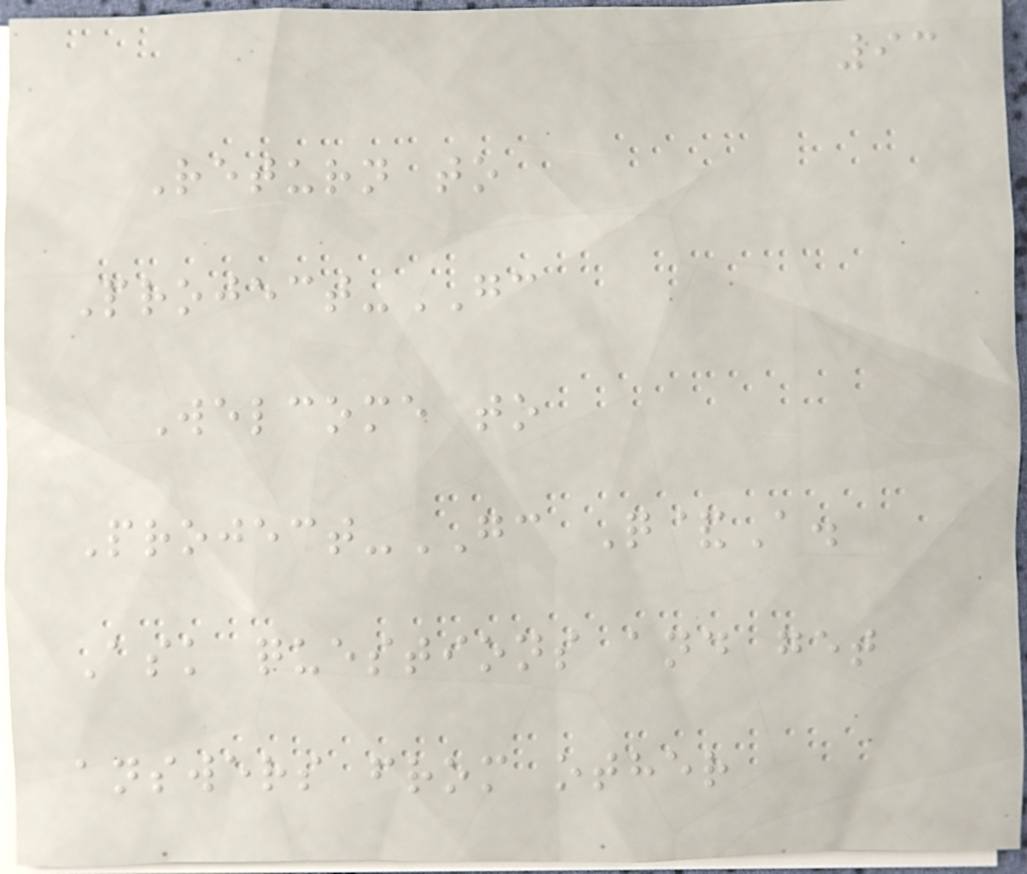93
Return to
Project-GC
Welcome to
Project-GC Q&A.
Ask questions and get
answers from other
